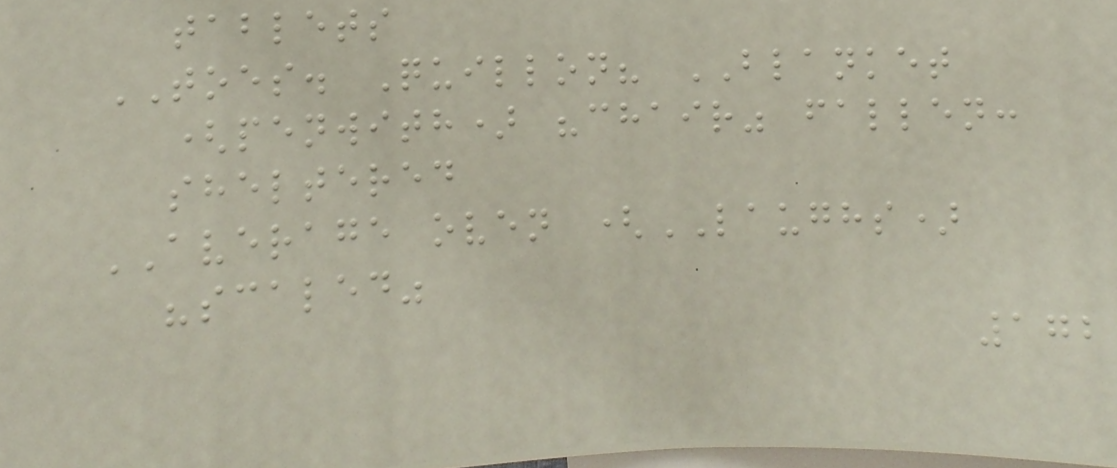tablets
TOES. Quillon? BLANKET
(penwith) "chair" fallen:
sheltered
AVERAGE oven (LAUGHS)
"scaled"
172
